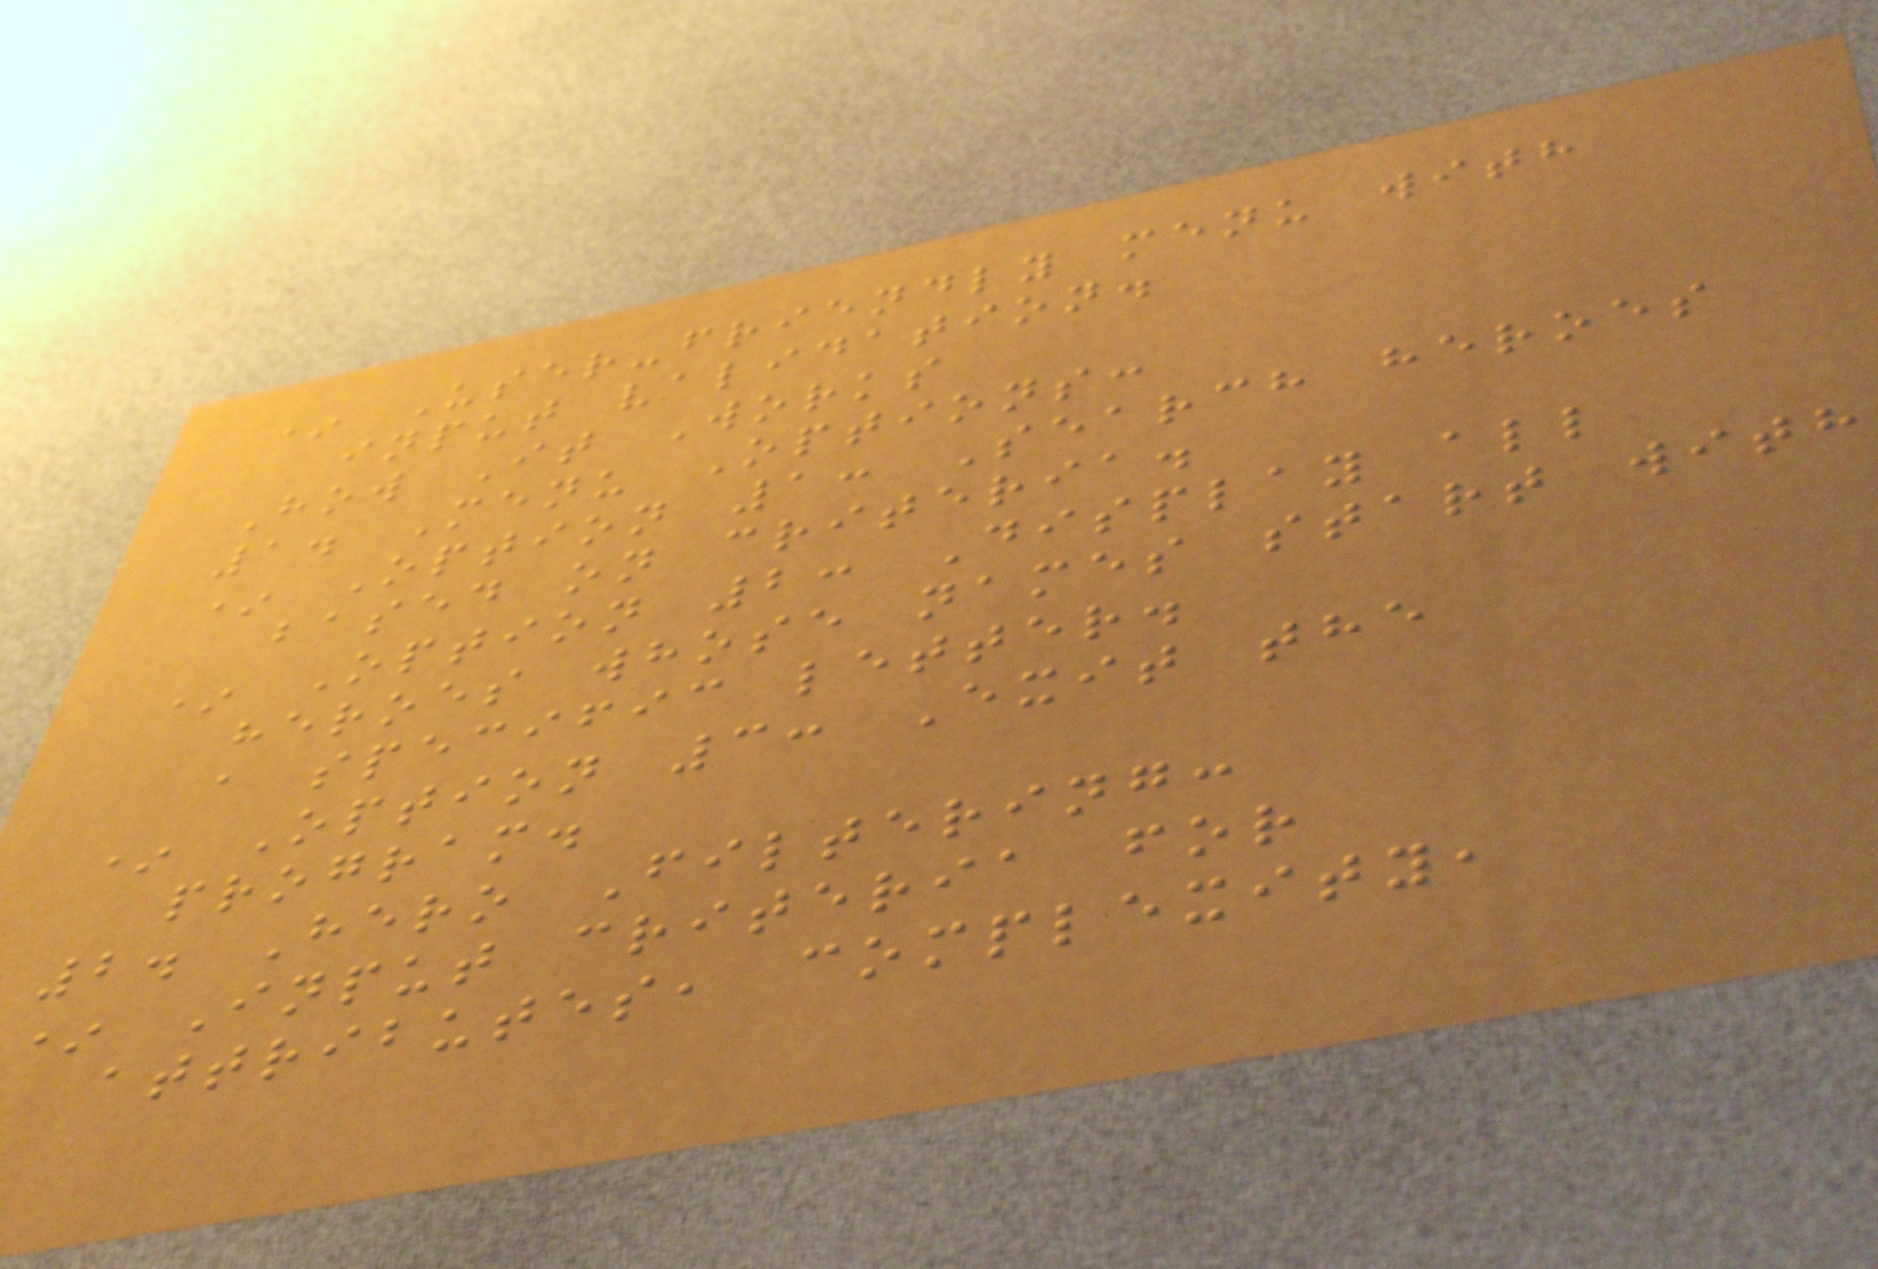* User-friendly menu with
input validation.
How It Works
1. Menu Options:
* Option 1: Search heroes
based on criteria.
* Option 2: Display all
heroes whose names start with
a specific letter.
* Option 3: Exit the
program.
2. Hero Filtering:
* Input criteria for
attributes, complexity,
